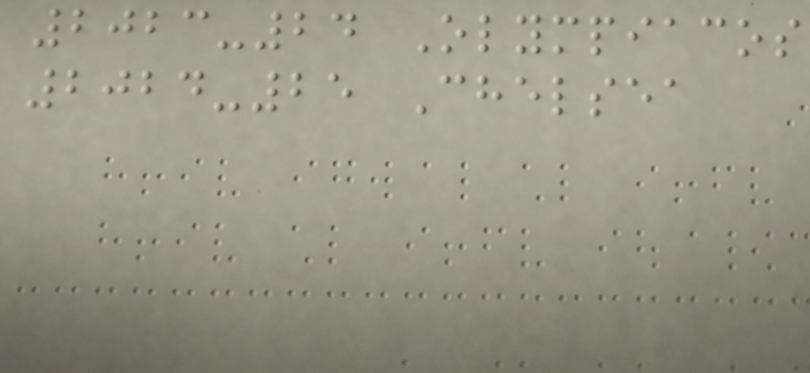2023-24 Olympiacos
2024-25 Chelsea
